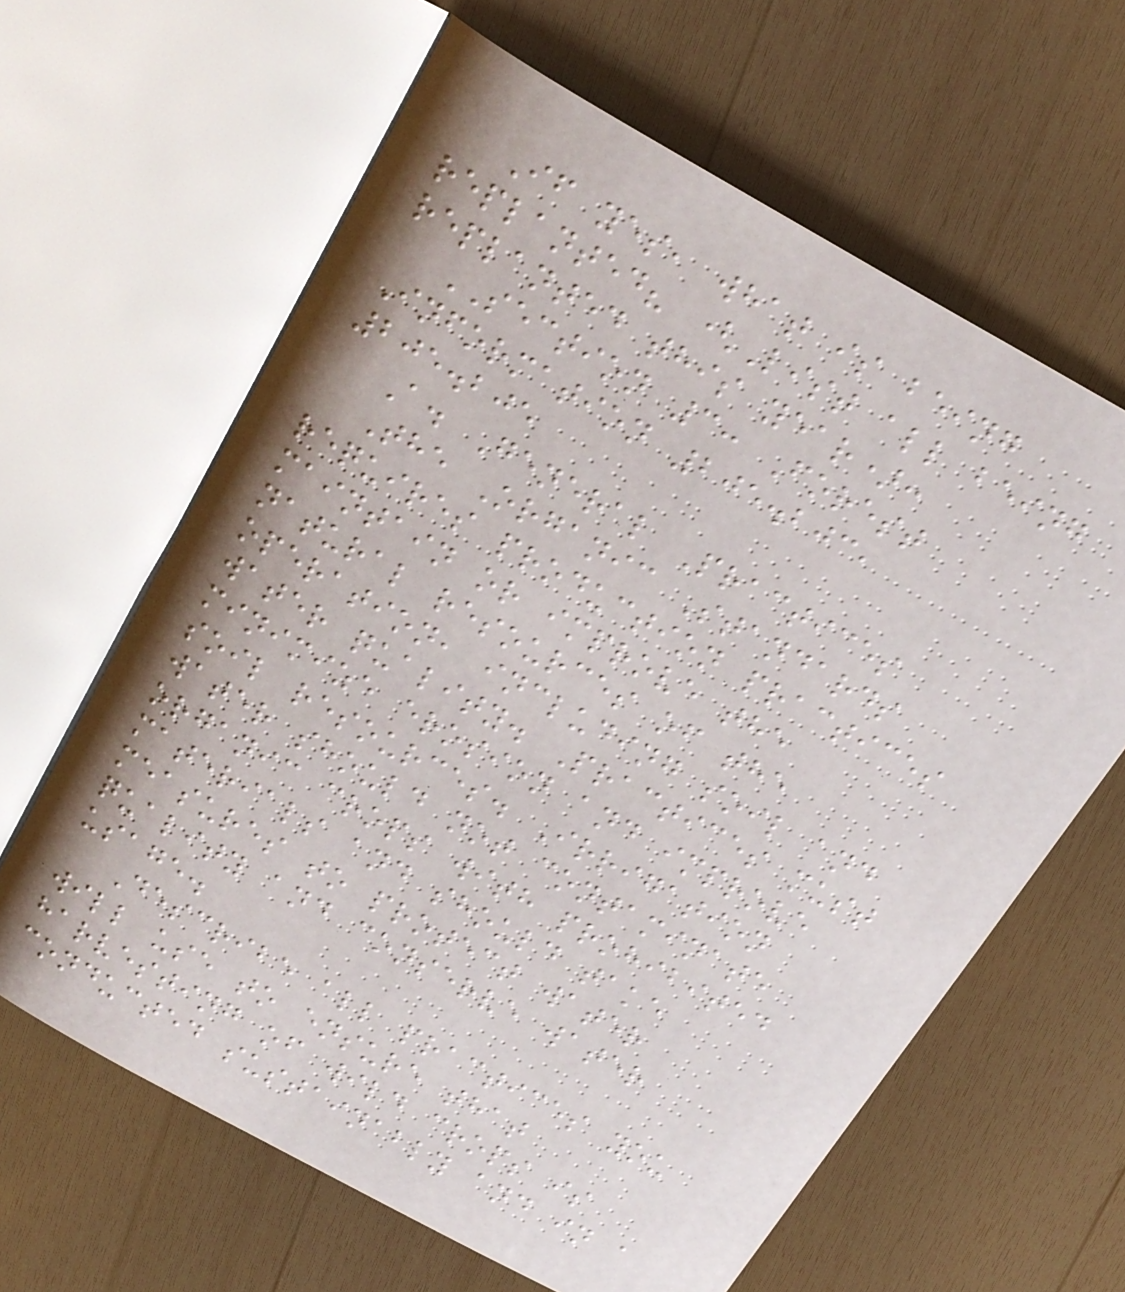If yes, what is being
replanted? (List all being
replanted this year):
SECTION 3: Forest
Information 205.203,
205.205
A. General Practices
The Organic Standards
requires production practices
maintain or improve the
natural resources of the
operation, including soil and
water quality. Practices must
minimize erosion and improve
soil resources. Irrigation
water should not contaminate
organic crops with prohibited
materials and should take
measures to protect water
quality and conserve water
usage.
Describe all practices you
will use to ensure that
harvesting of wild crops is
conducted sustainably and in a
